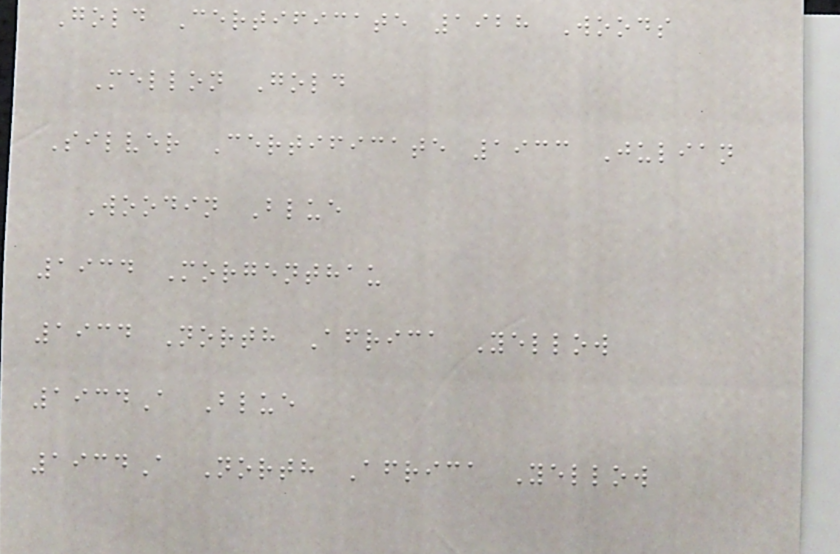Gold Certificate 1928 Woods
Mellon Gold
Silver Certificate 1933 Julian
Woodin Blue
1934 Morgenthau
1934 North Africa Yellow
1934A Blue
1934A North Africa Yellow
